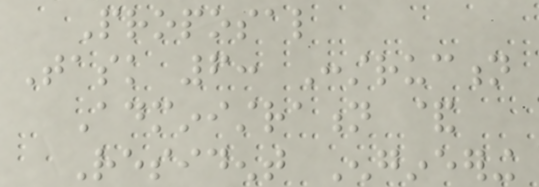Proposal
Task 6: Construction
Administration &
Resident Engineering
